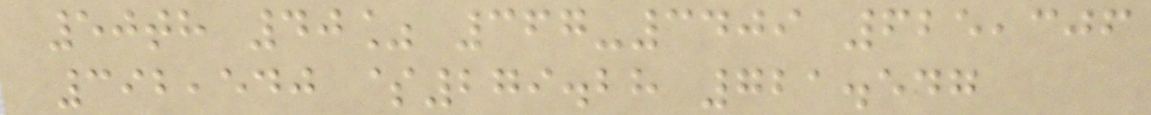50th 40% 367-3409 625,306
392,540 $279.28 721.547
